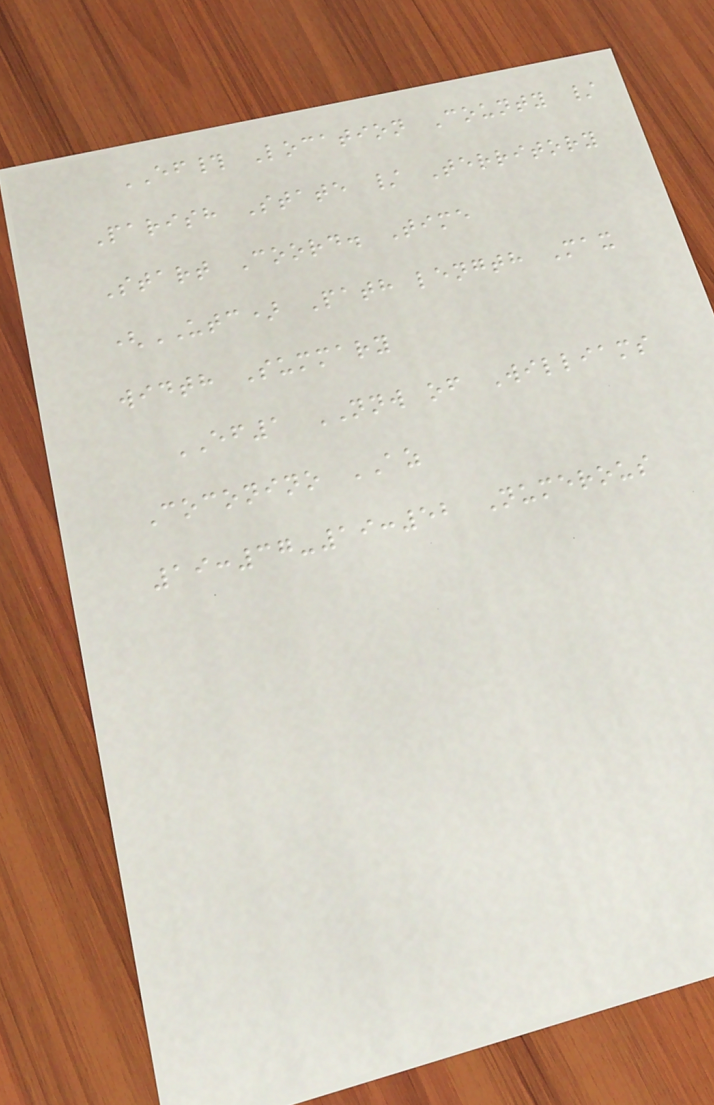EF# Location County /
Parish State / Territory
Start Coord. Time
(UTC) Path length Max
width Summary
EF1 NNW of Williams
Coconino AZ
19:37-19:52 Numerous
